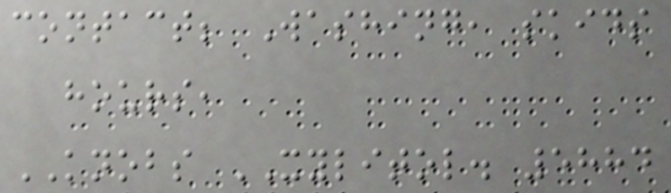contact; Washing, skids
hours,
KNOBS XYLITOL. 5884
